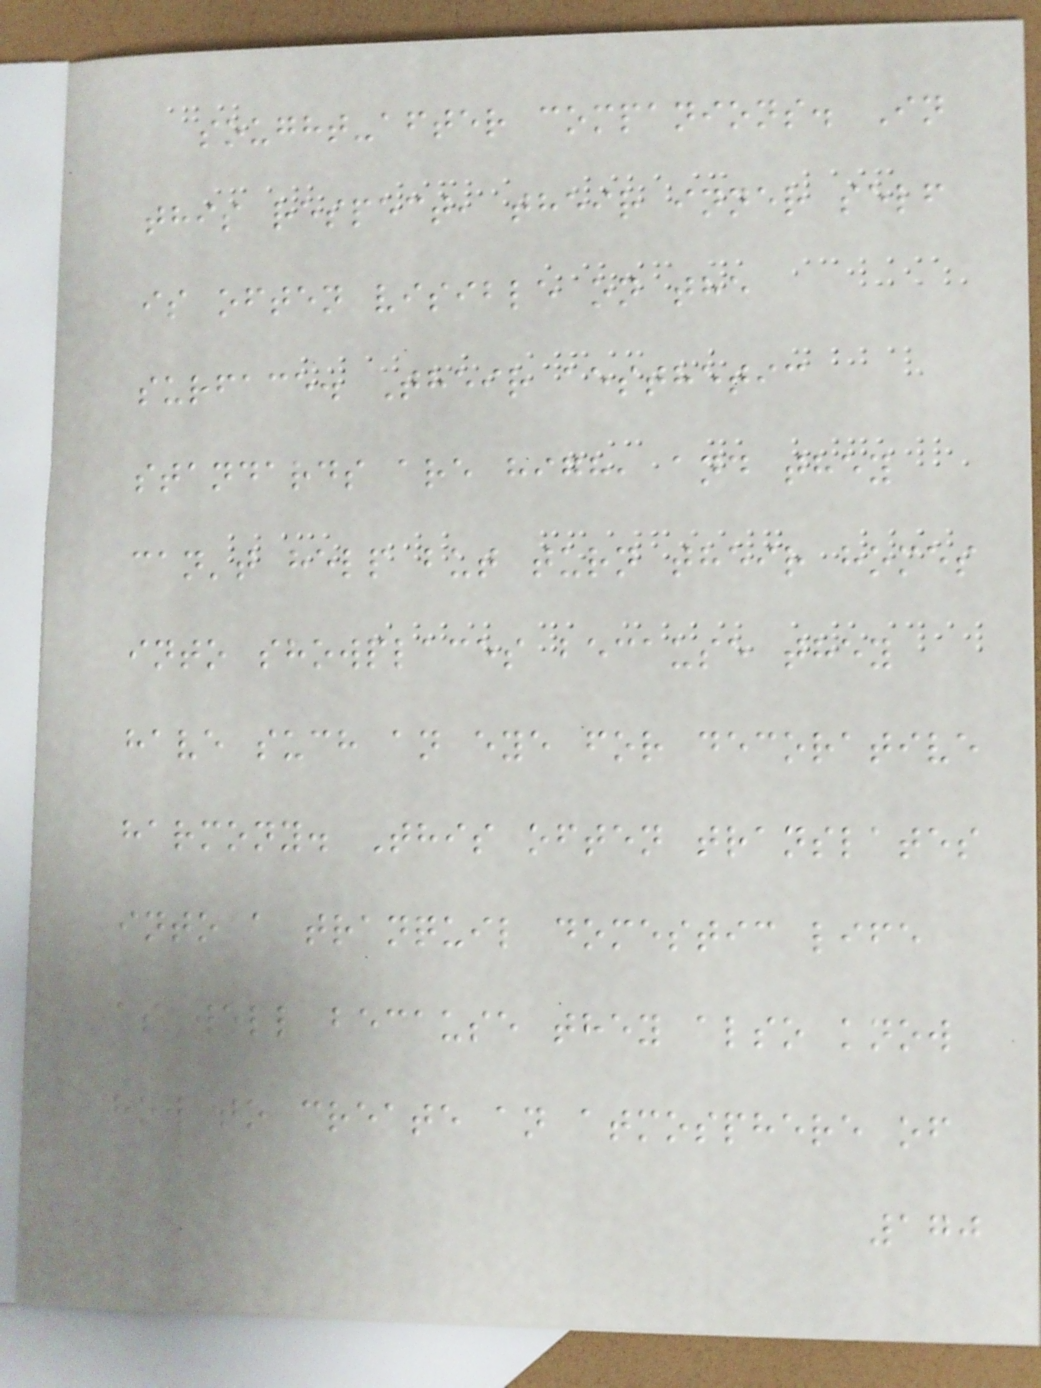sought-after companions. In
this respect, their inner self
is often visible on the
surface. Their aesthetic
standards are high, and they
can't help but turn their homes
into showplaces because they
have such an eye for decorative
harmony. This often translates
into a tranquil domestic life
as well because they also know
how to create an atmosphere of
170
